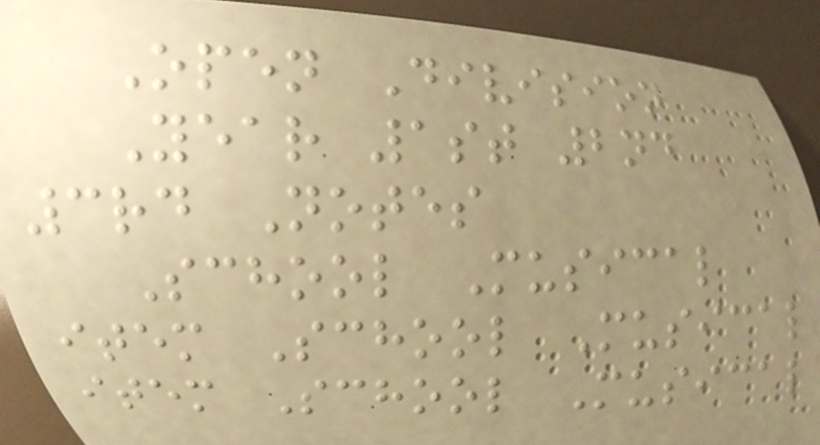Open Division
Year 1st 2nd
3rd Notes
School Musical
item School Musical
item School Musical
